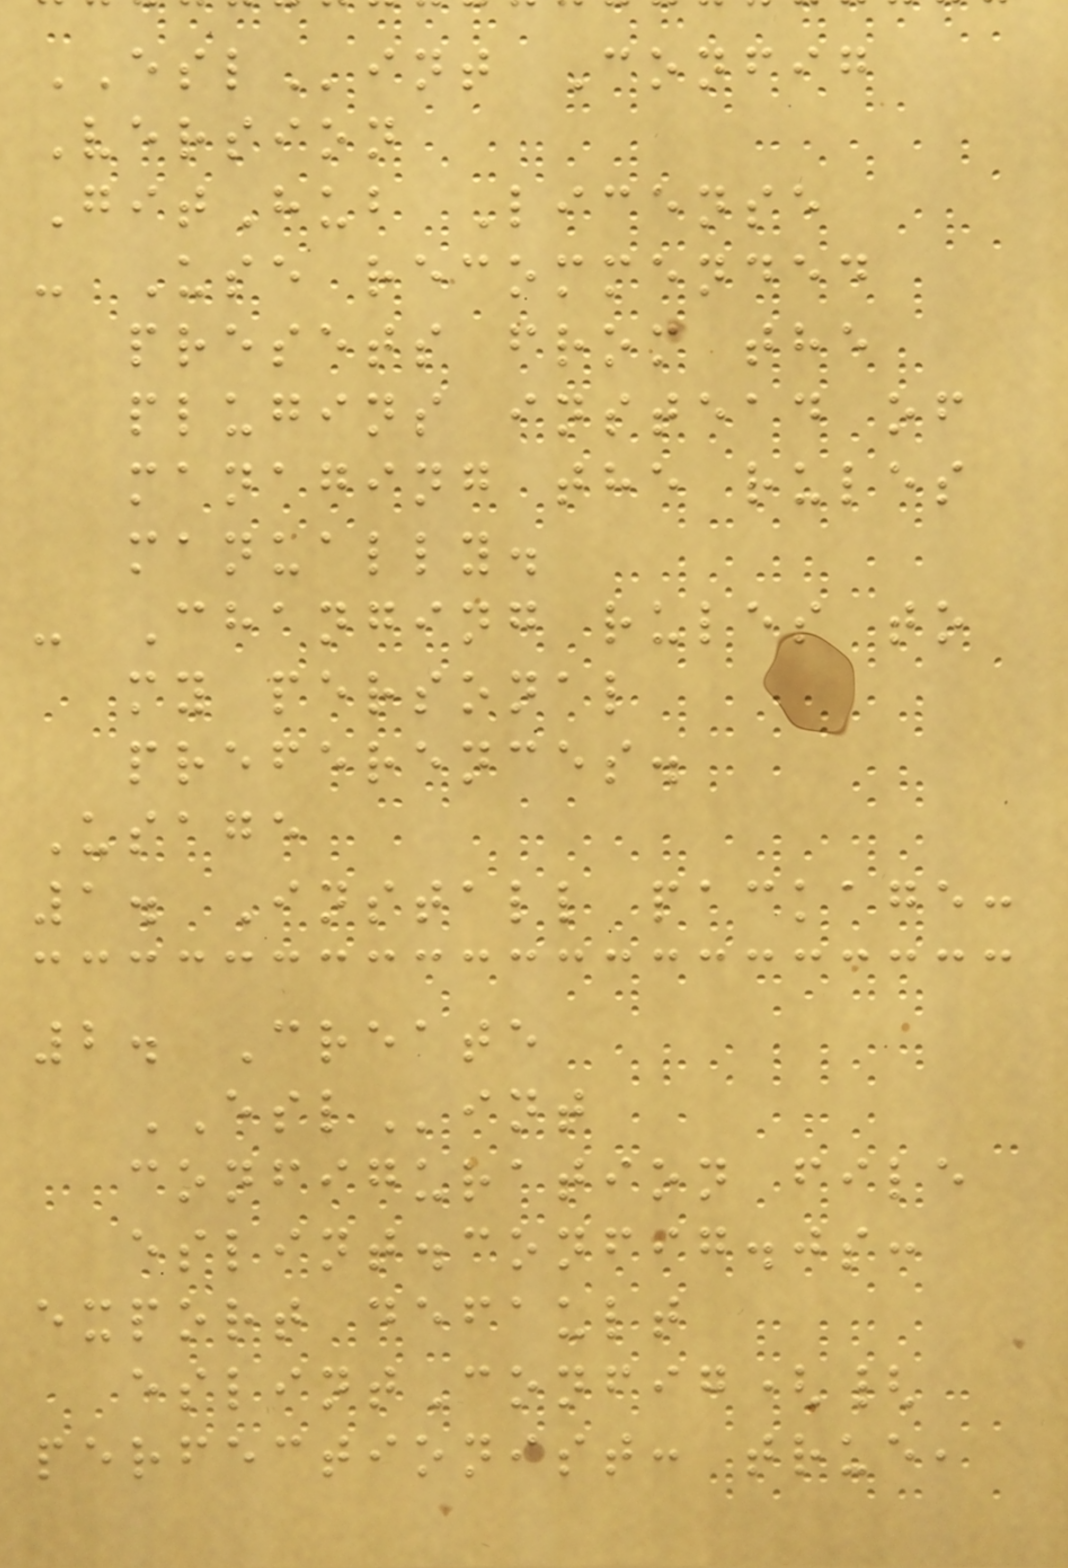ESLint Config
Version
GitHub License
- Use recommended
presets from the
plugins instead of
managing the rules
manually.
- Changing rules to
my personal
preferences.
Usage
1. Install package:
2. Create
ESLint
configuration file
eslint.config.js:
export default
eslintConfig({
perfectionist: true,
